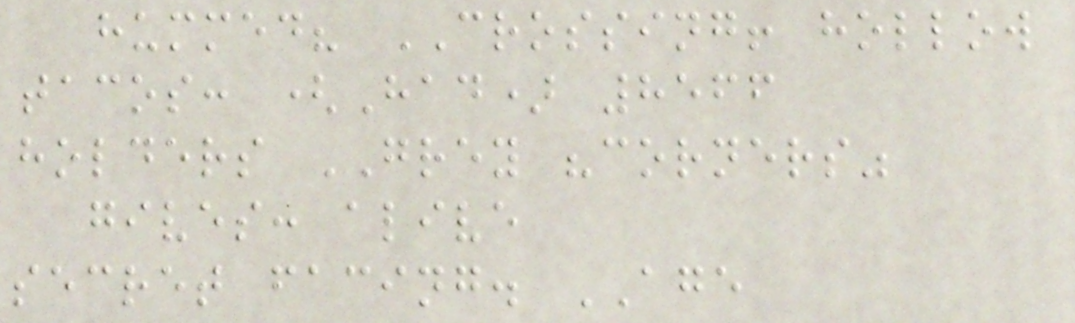hummed? CROSSING! hollow
tacos: (Had) 8566
holders GREY "corners"
gives: alive
secret facing. AGE
